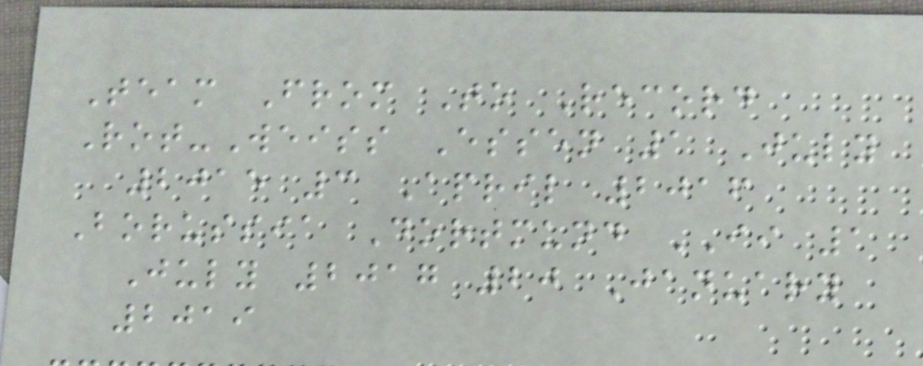Team From To Record
Rot-Weiss Essen 1 July
2015 3 April 2016
Borussia Dortmund II 1
July 2017 20 January
2019
